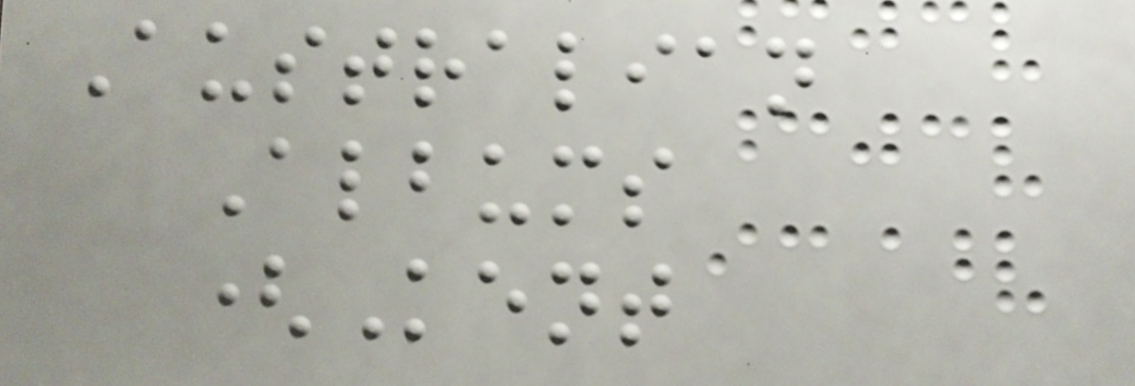Australian
Albums
(Kent
